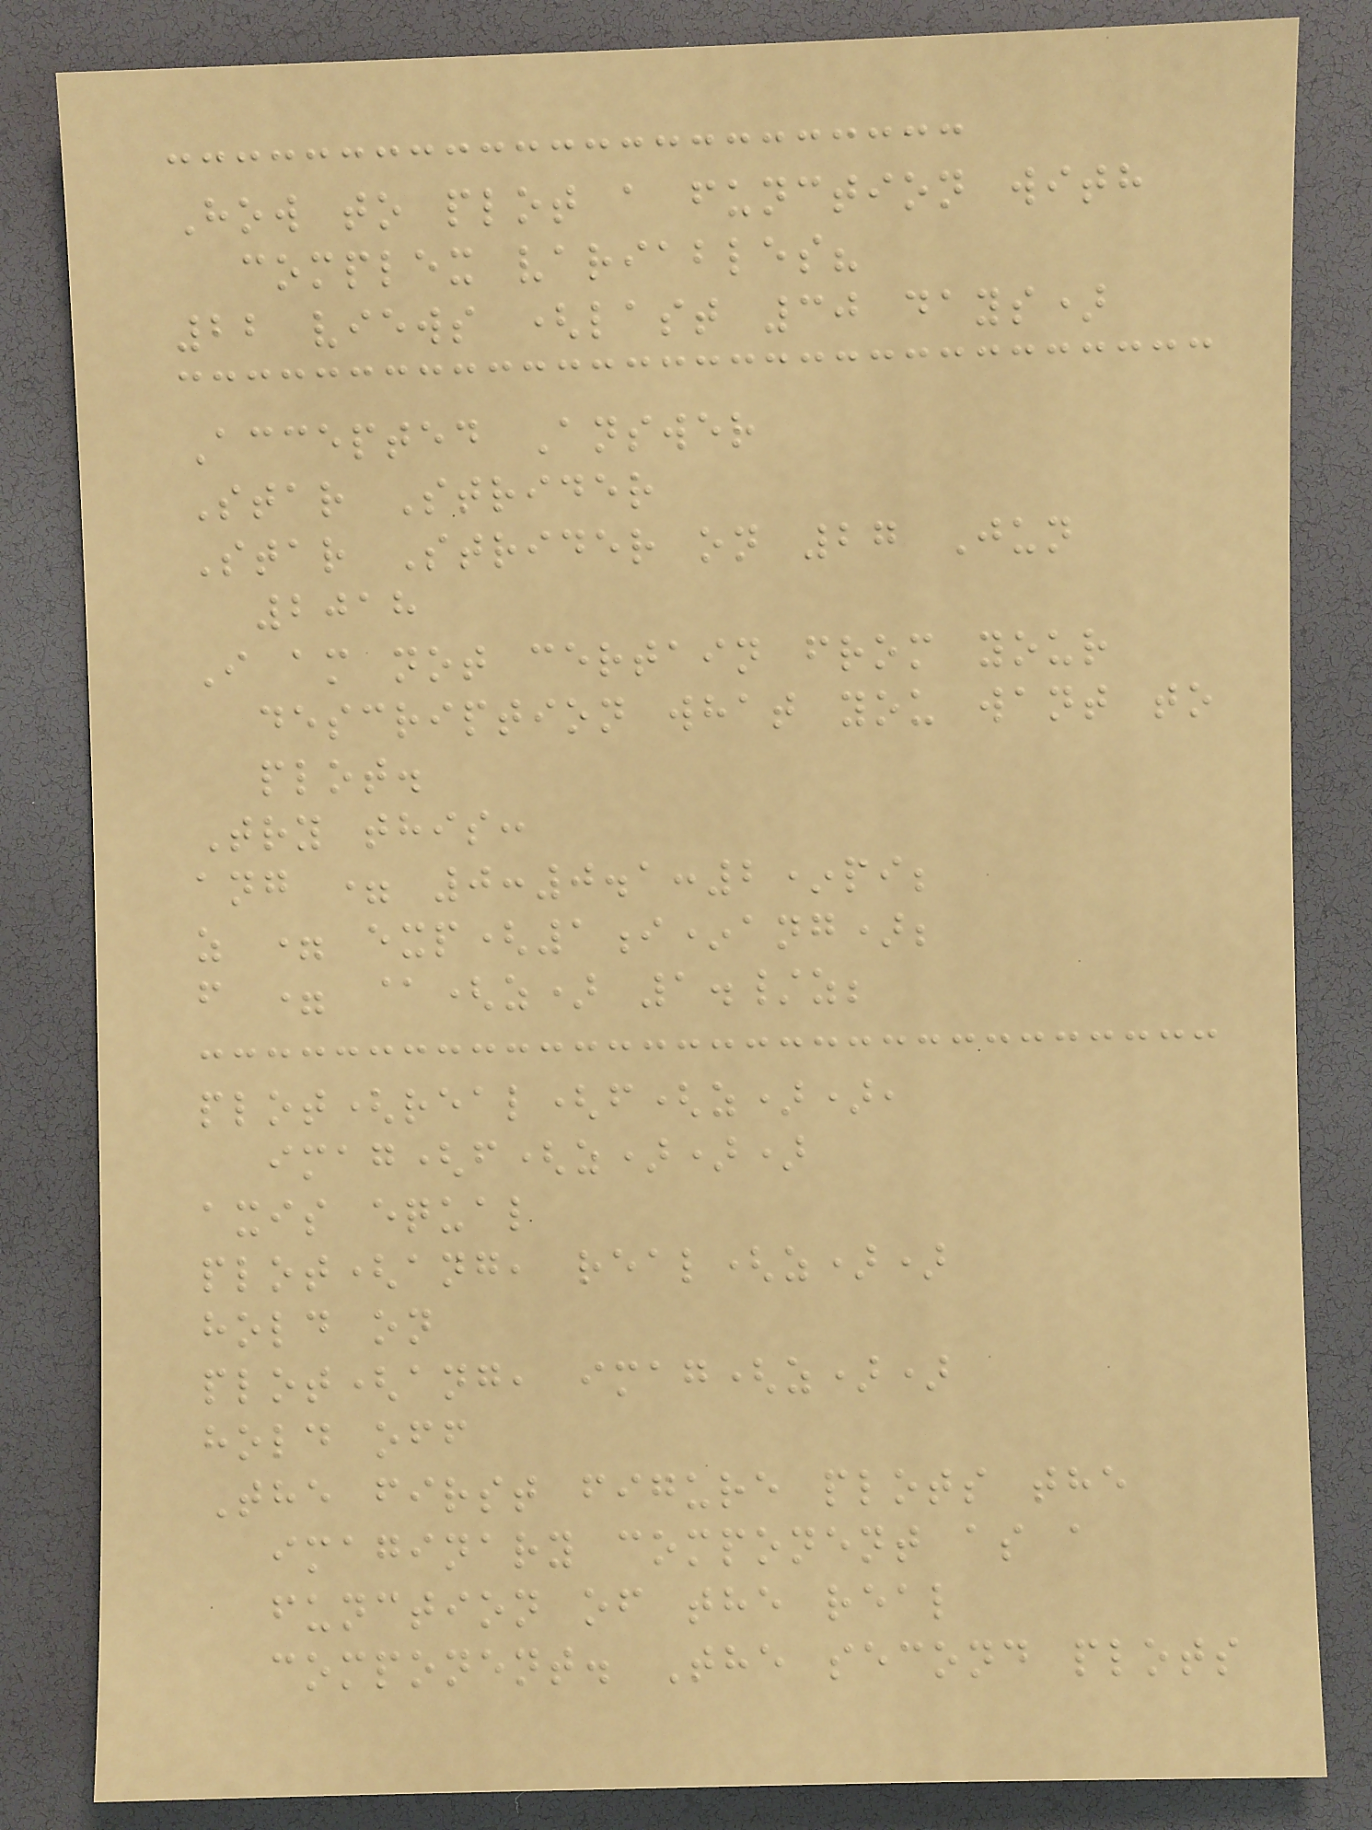How to plot a function with
complex variables?
22 views (last 30 days)
Accepted Answer
Star Strider
Star Strider on 27 Jun
2018
I am not certain from your
description what you want to
plot.
Try this:
ang = 0:0.1:2*pi;
z = exp(1i*ang);
f = @(z) 1./z;
plot(real(f(z)),
imag(f(z)))
axis equal
plot(ang, real(z))
hold on
plot(ang, imag(z))
hold off
The first figure plots the
imaginary component as a
function of the real
component. The second plots
